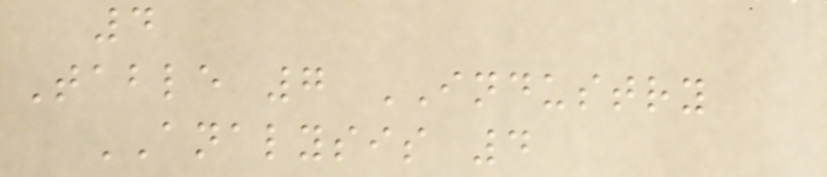4
Table 7 INDUSTRY
ANALYSIS 4
